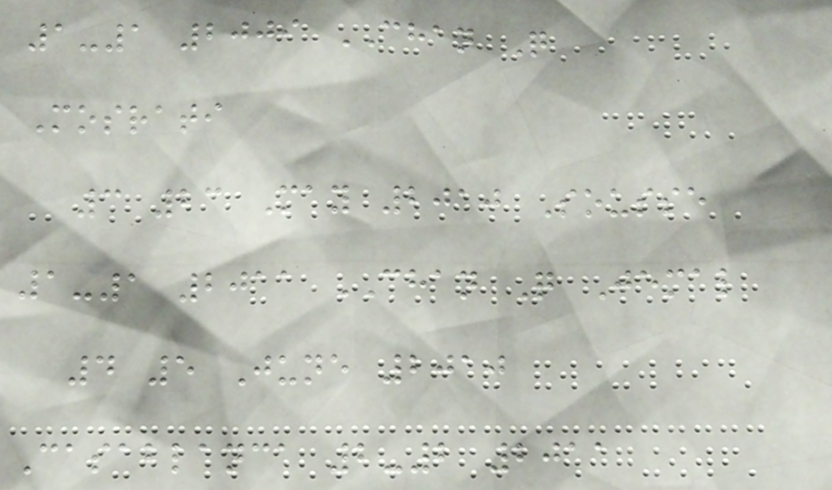1-1 2009 CHAN Q
Mosrati
3 23 May 2010 Sousse
1-1 2011 CHAN Q Jemal
4 5 June 2010
Casablanca 2-2 2011
